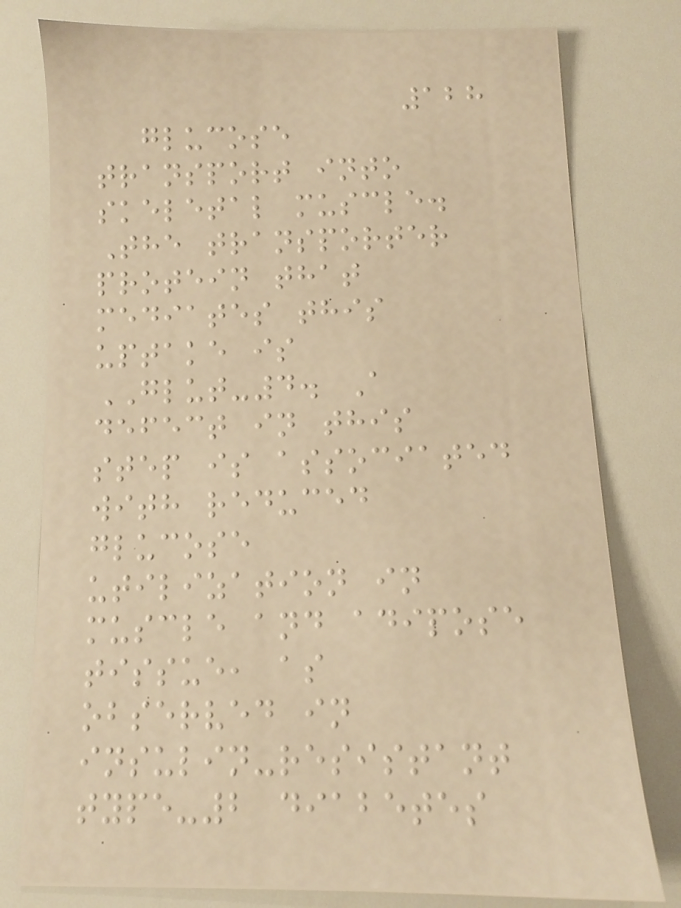128
glucose
transport into
skeletal muscle.
The transporter
protein that
mediates this
uptake is
GLUT-4. A
defect in this
step is associated
with reduced
glucose
utilization in
muscle and adipose
tissue, as
observed in
insulin-resistant
type-2 diabetes
